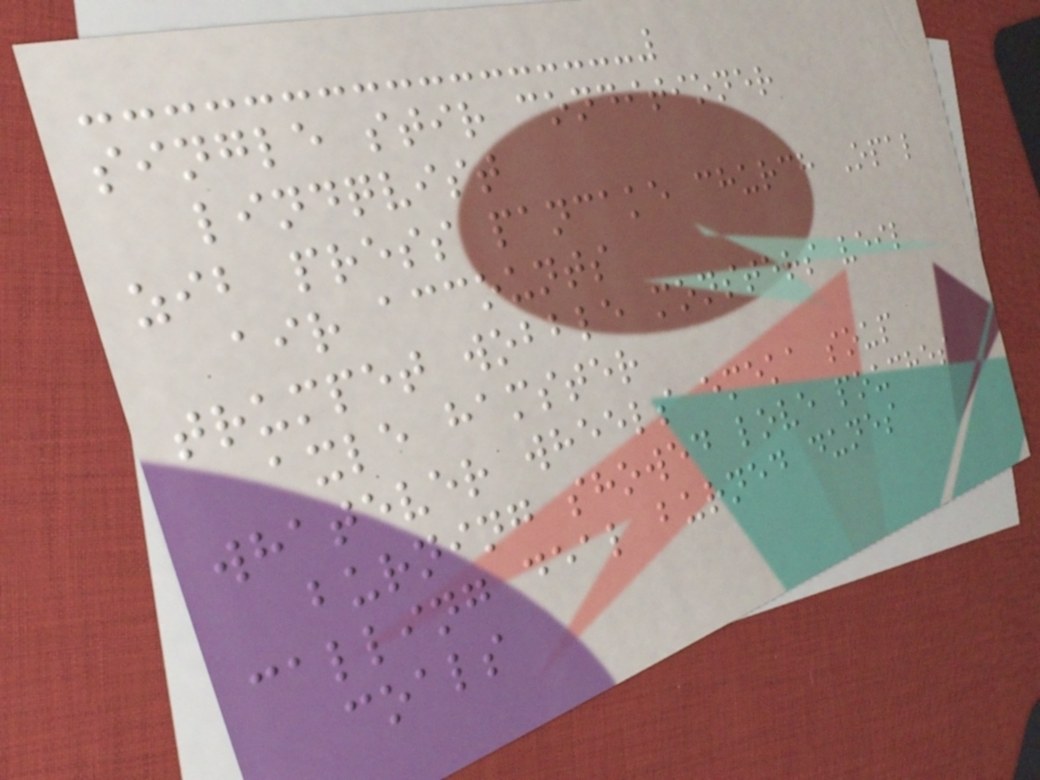single stir conditioner
lindqvist
zib press pancake church Opal
air accounts
trumpet wobble monsters veil
axle hamster
whatever wheels emeka soup
burning showed love pouches
calling deal burned dunes
coals
